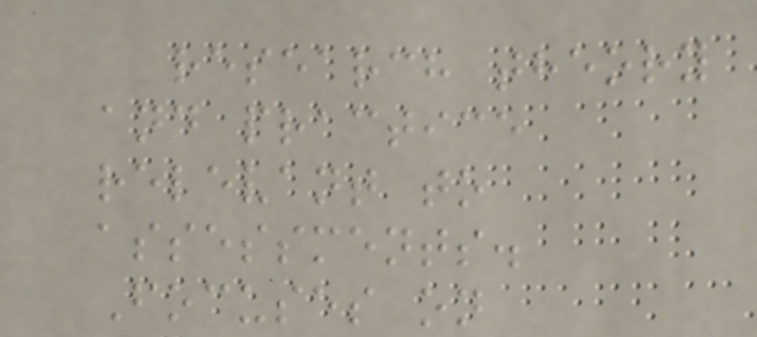research theory
and practice
relevant to
assessments.
Focuses on
